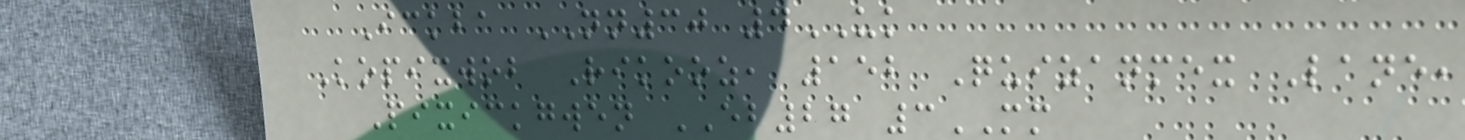Ickba NN30 4UK
Kopixwob Rikooz, 152 Quizanmex Lane,
Pixickgwen EB27 3MM
